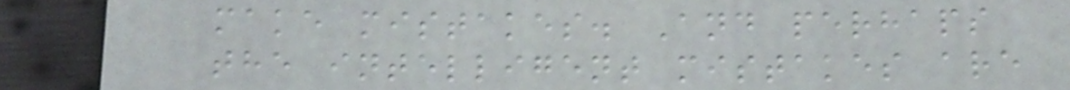make mistakes. And perhaps
the intelligent mistakes are
